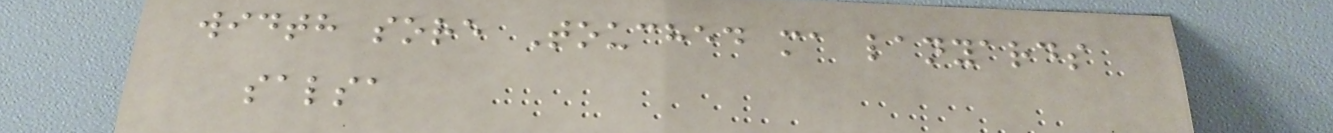width sore Touched ma lanyards
salsa
